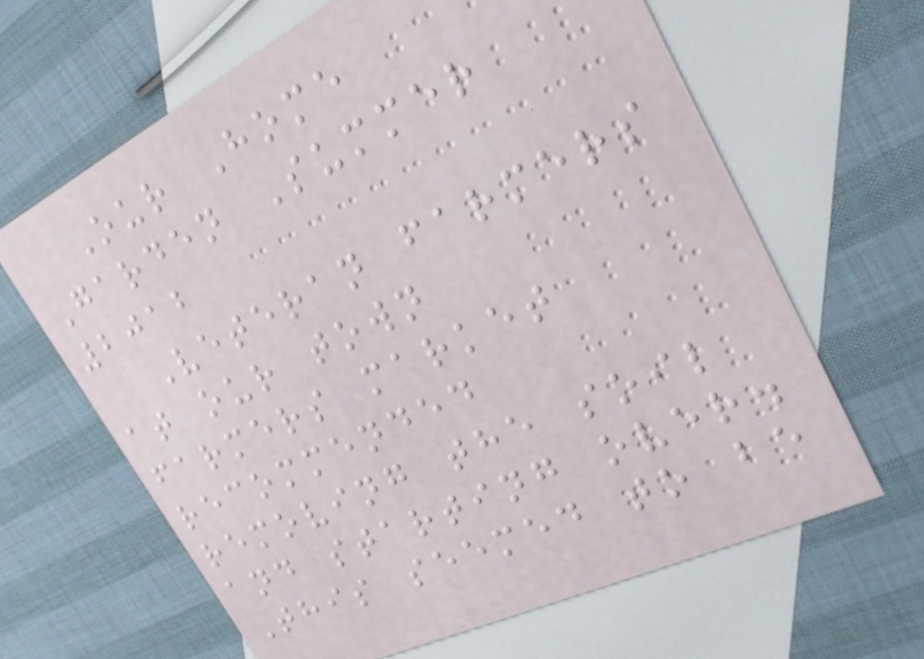Our Home
Garden Summer
2012
Veteran farmers
at our town
farmers market
recommended
removing the soil
and starting over.
This seemed to be
